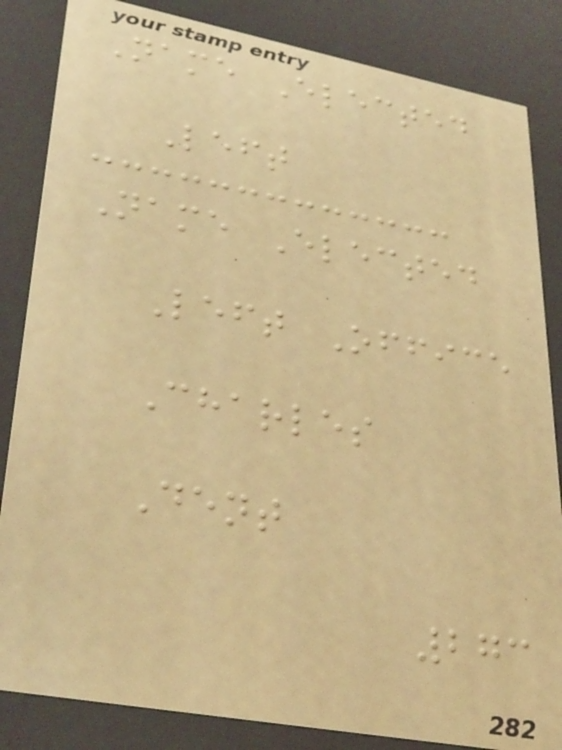Name Elected
Left
Name Elected
Left Office
Charles
Dent
273
